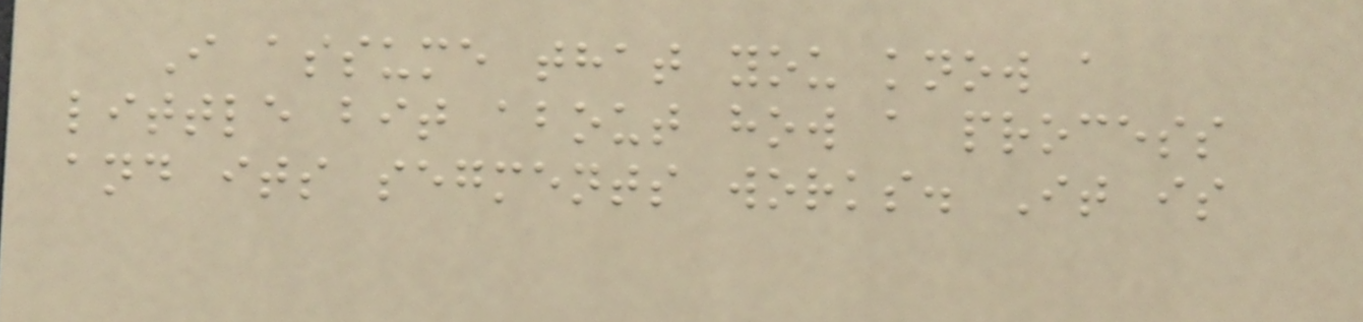I assume that you know a
little bit about how a process
and its segments works. It is
